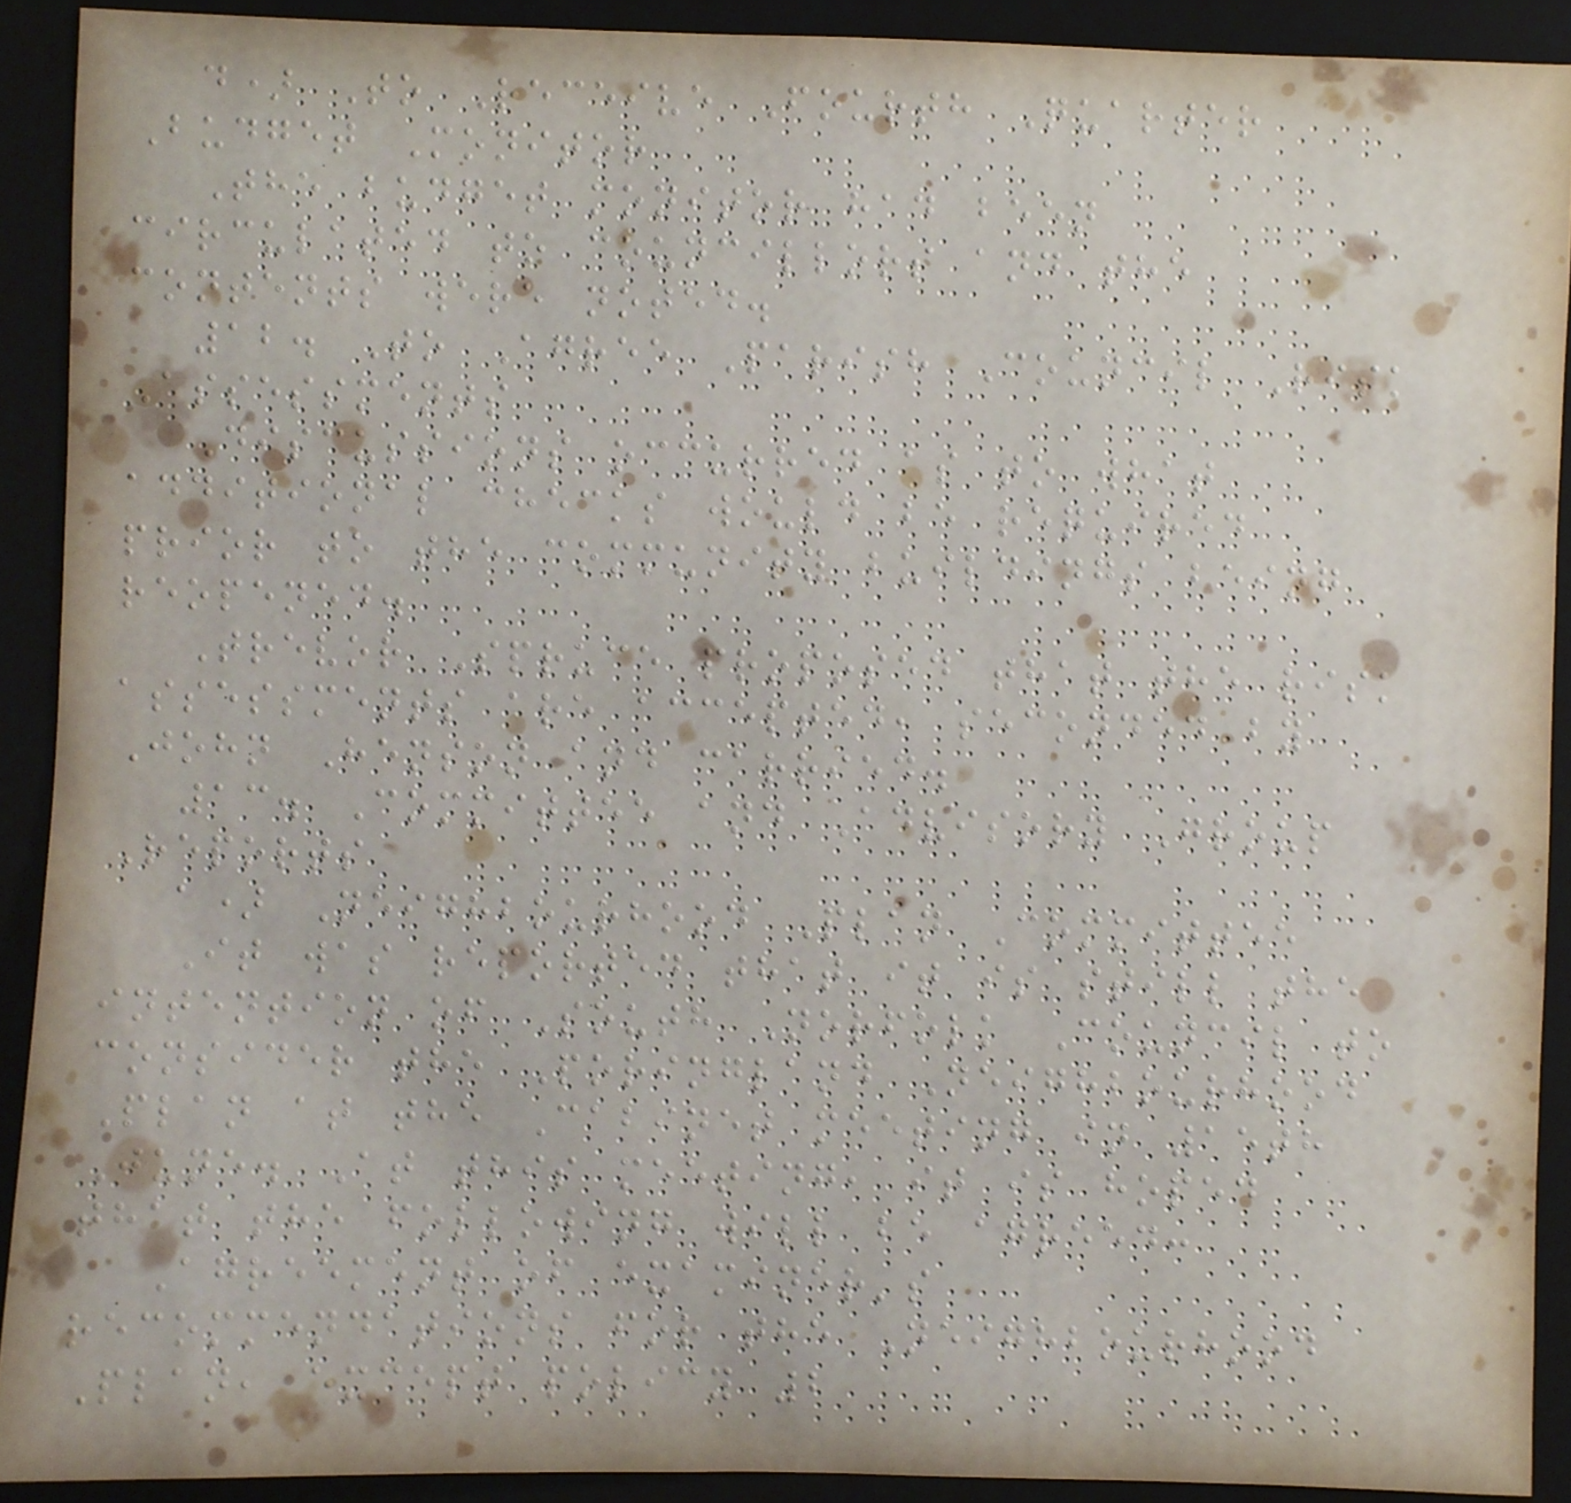d) To Receive Fourth Quarter
Budget Monitor
The budget monitor had been
circulated to councillors and the
contents were noted.
12. To Agree Parish Council Risk
Assessments
Discussions occurred as to what
additional checks would be required
prior to the community buildings being
reopened.
Trevor Spruce proposed that the risk
assessments are accepted, seconded by
John Henson and carried.
13. Committee and Advisory Group
Reports
a) Neighbourhood Plan Committee
It was reported that it is still the
intention of South Norfolk Council to
consider the Poringland Neighbourhood
Plan at the Cabinet meeting in 15th
June. At this meeting, it is hoped
that the following will be agreed:
Agreement of examiner's
recommendations for the Neighbourhood
Plan, except policy 2
